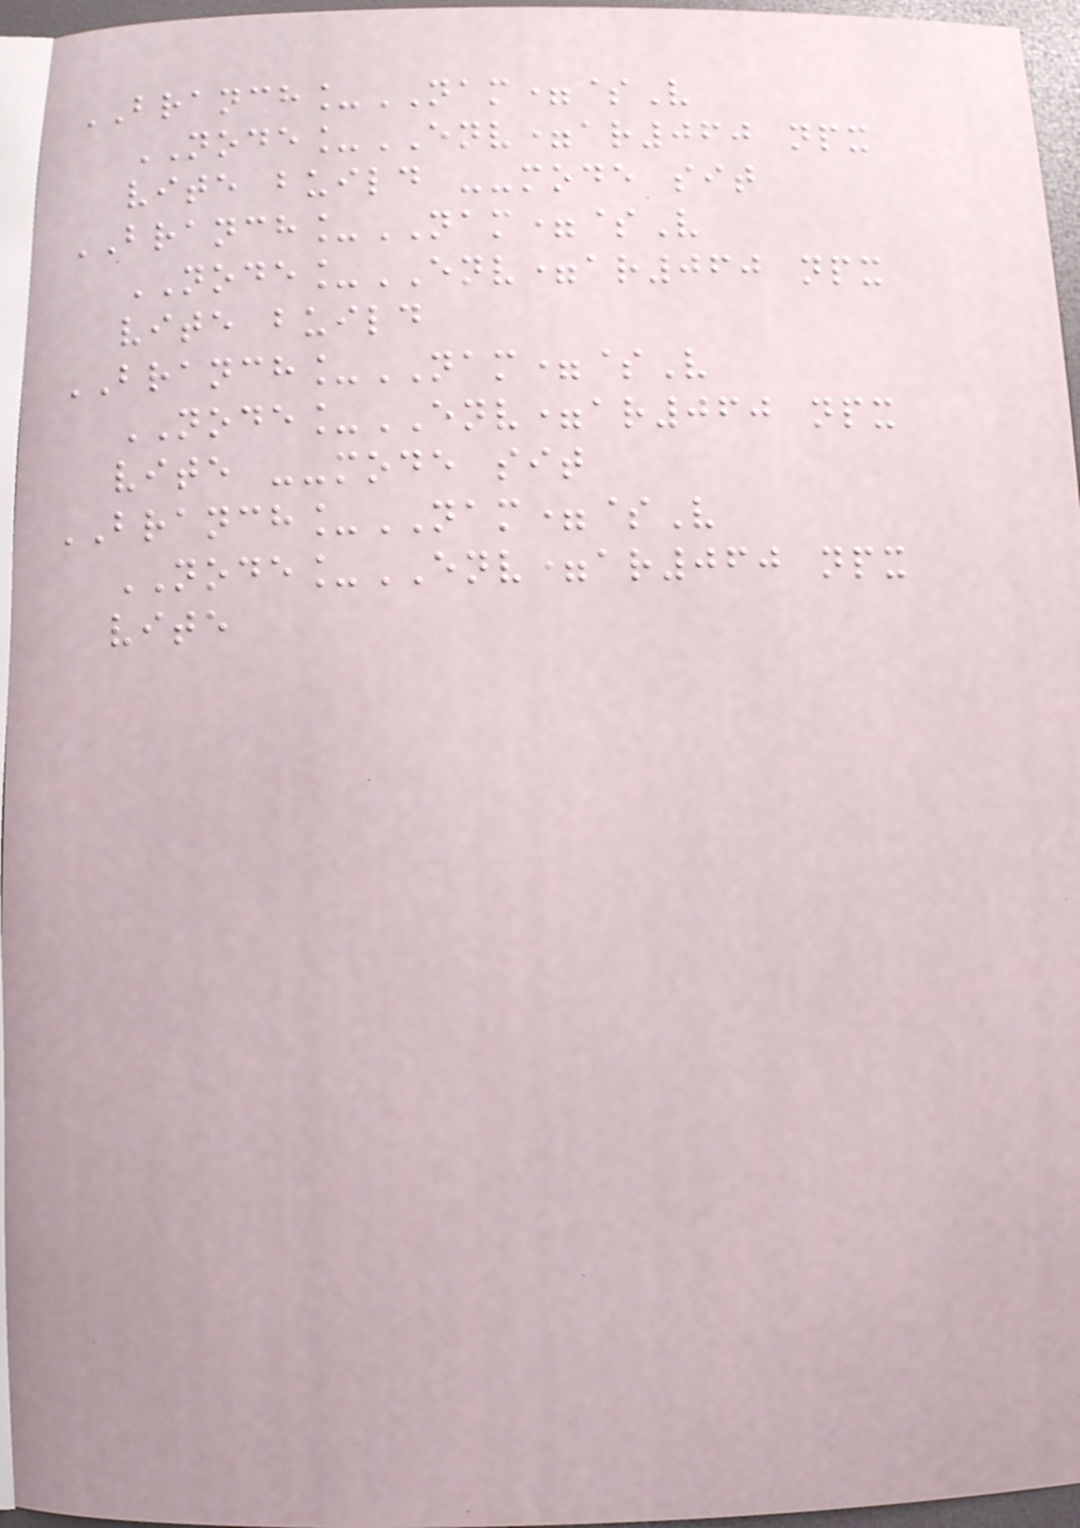BRANCH_NAM=$V
NODE_ENV=ar060 npx
vite build --mode sit
BRANCH_NAM=$V
NODE_ENV=ar060 npx
vite build
BRANCH_NAM=$V
NODE_ENV=ar060 npx
vite --mode sit
BRANCH_NAM=$V
NODE_ENV=ar060 npx
vite
